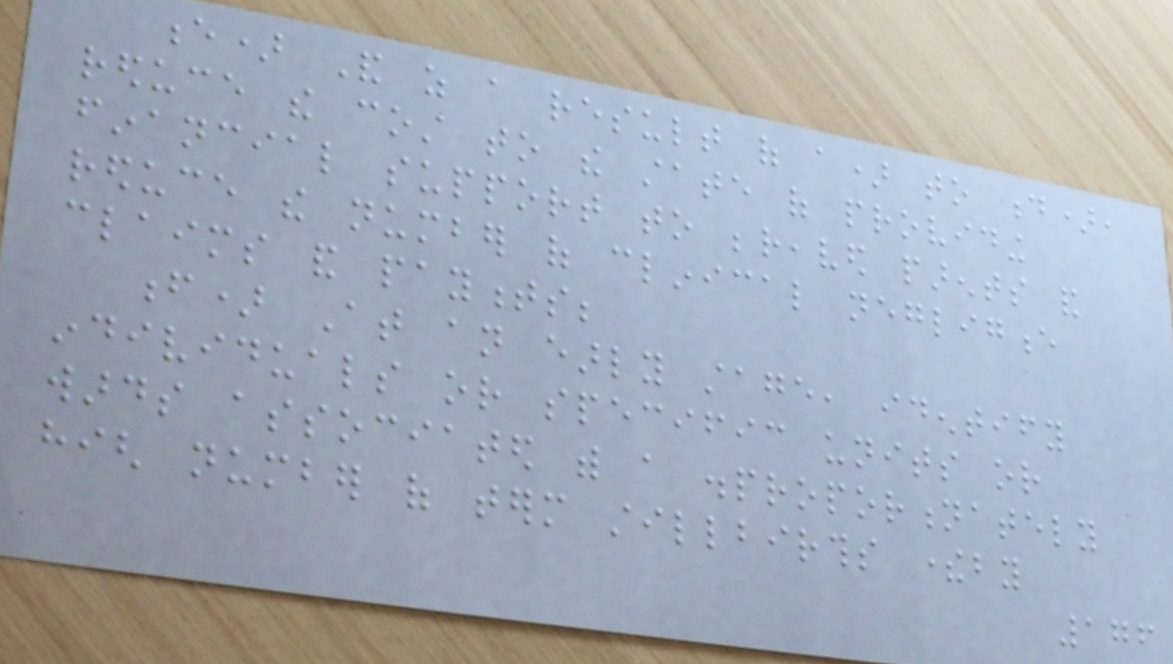e) And as a result of a) to d),
reduce the cost to the state of providing
financial support to bereaved parents and
reduce the number of clinical negligence
claims and payments;
f) At an early stage, identify
individuals or specific units or
wards associated with a disproportionately
high number of term stillbirths thereby
176
